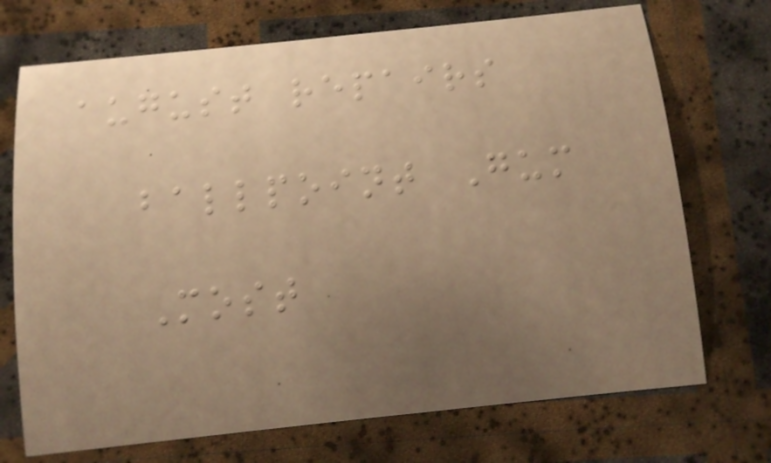august repairs
ballpoint Gum
Most
